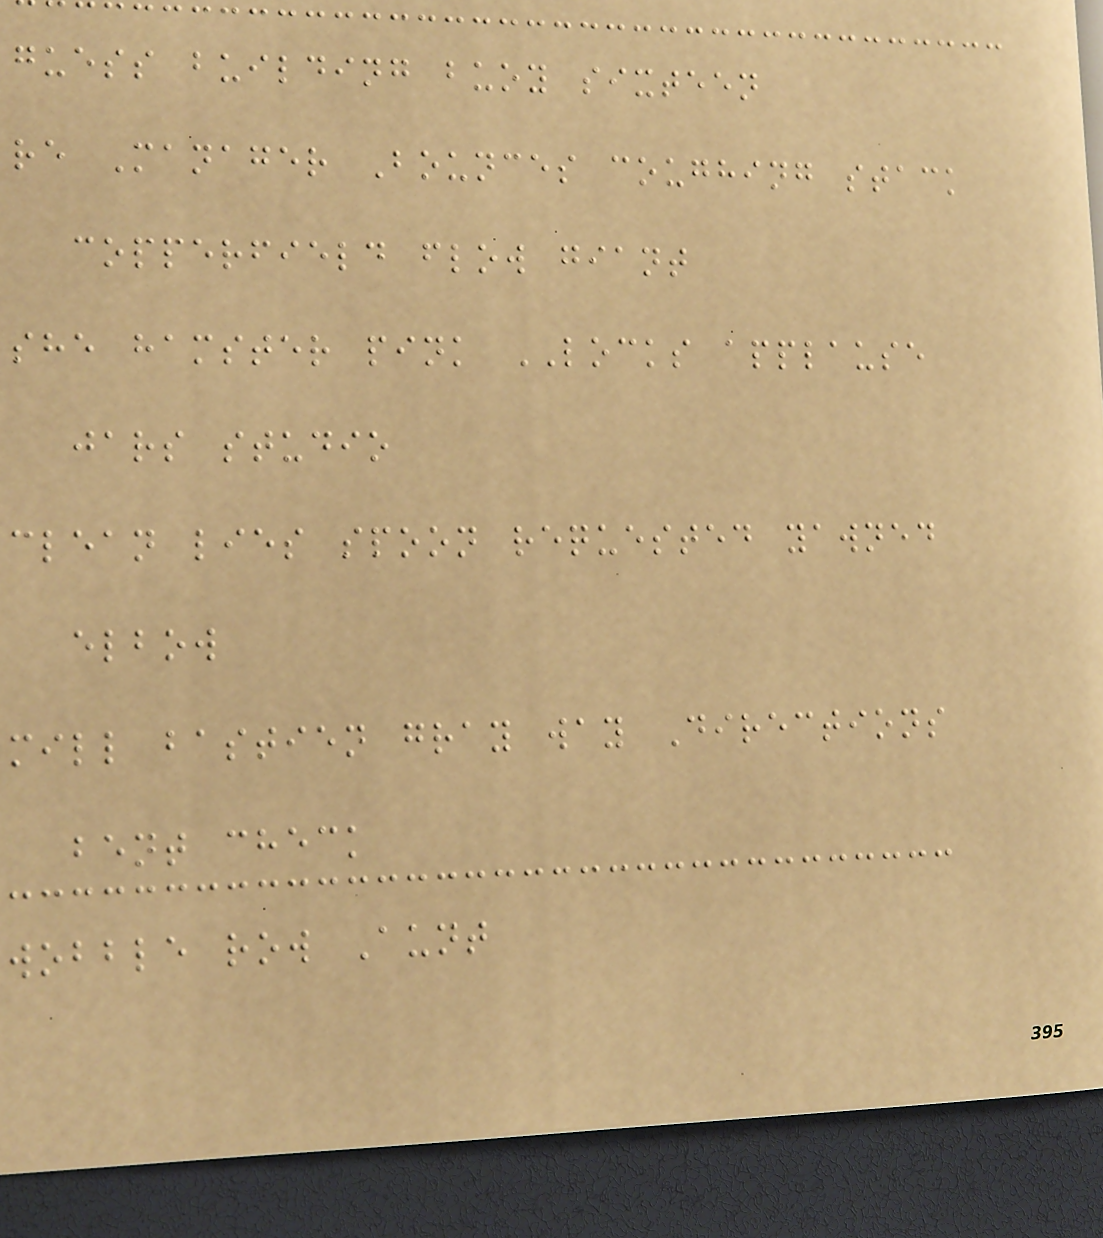guess building buoy sixteen
re Manager Bounces coughing stack
copperfield flow giant
she hamster pink LOCKS applause
jars studio
clean lies spoon requested yawned
elbow
mill bastien gray way Directions
bent check
wobble row Aunt
